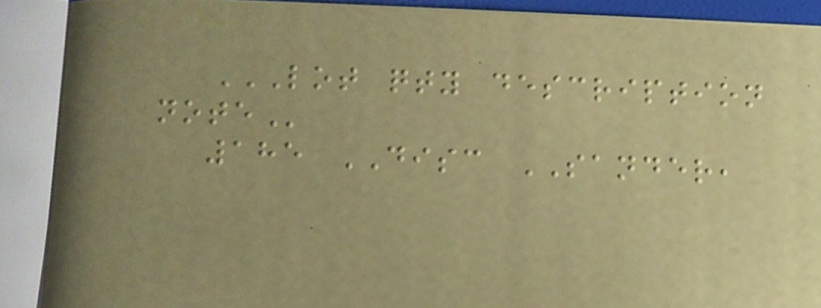LOT QTY DESCRIPTION
NOTE
185 DISC SANDER,
